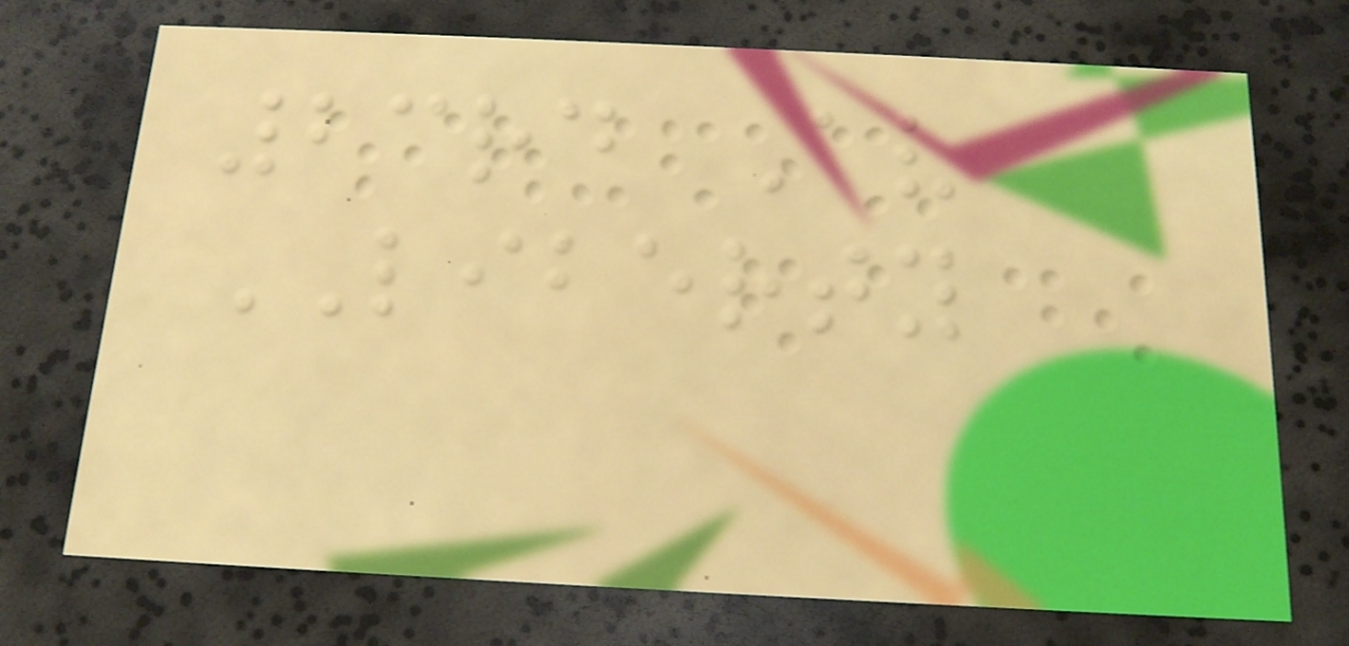23rd Av
LIBERTY
